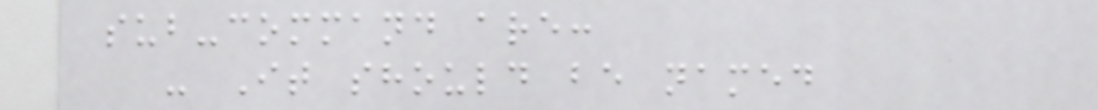sub-command are:
- It should be named
